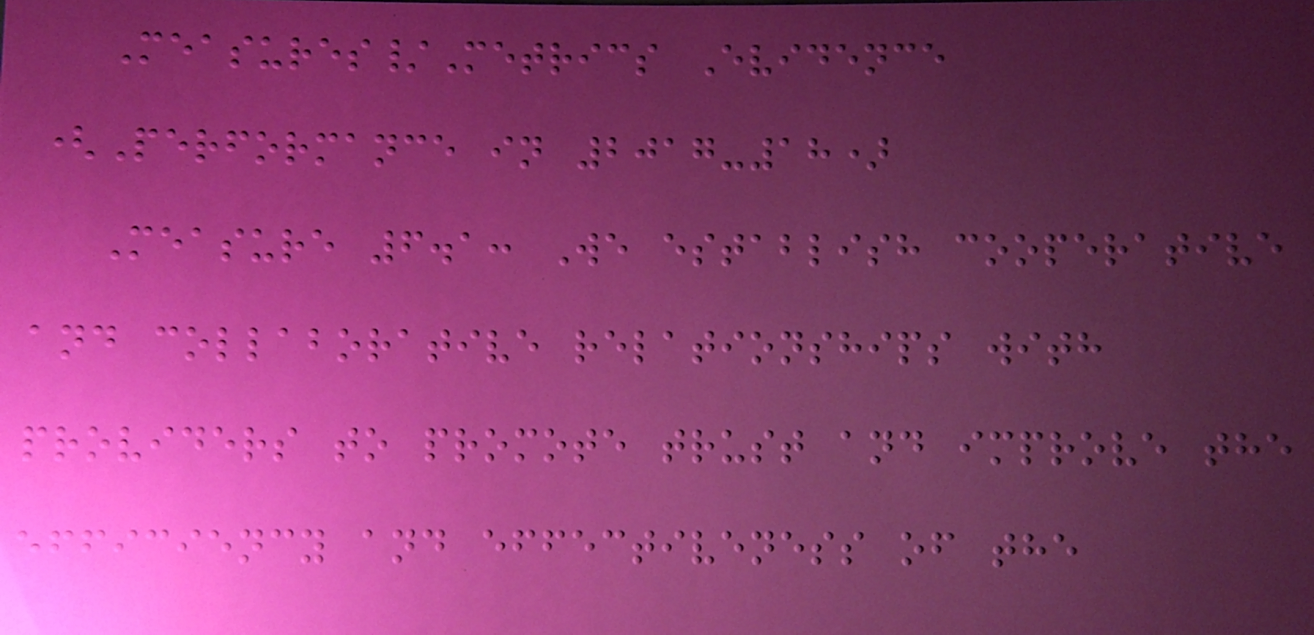Measures/Metrics Evidence
(Performance in 2017-18)
Measure 6.1: We establish cooperative
and collaborative relationships with
providers to promote trust and improve the
efficiency and effectiveness of the
